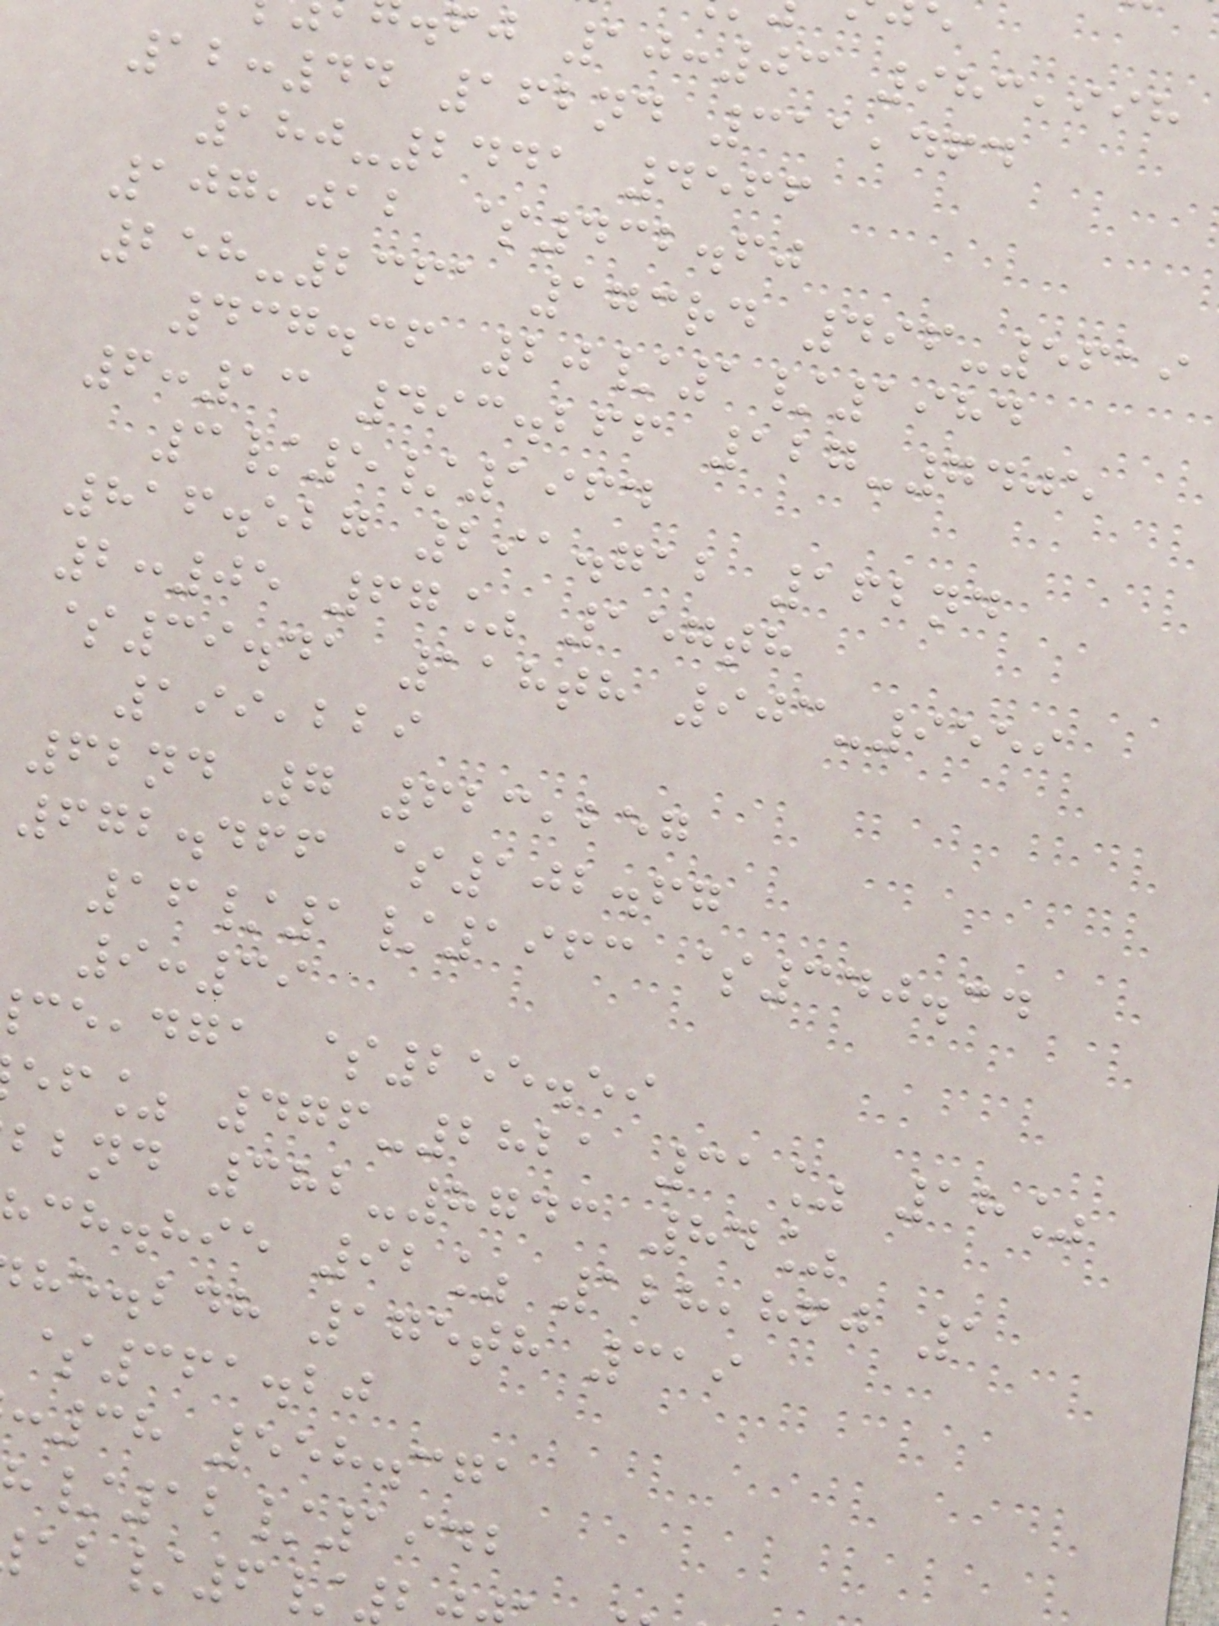fj 10:03 983,998
12:44 162nd 311,464
180-2441 4566
107,012 $432.60
258-2361 173rd 496-5619
437.36 20/1/1984
6:13 493.266 127-7405
3/5/1964
816.527 291.712 162nd
2:05 67% 157th
$39.41 118th 903-9559
199,229
62nd 7 623,257
672.466 $102.67
16/1/1963 $340.34
9:39
,dga $255.59
ef% 476-2821 31% 18%
bbnd 382-8743 84%
ch.hie 92% 128,860 1
he.bdh 175th 319
$361.20
:38 558.371
/12/1942
